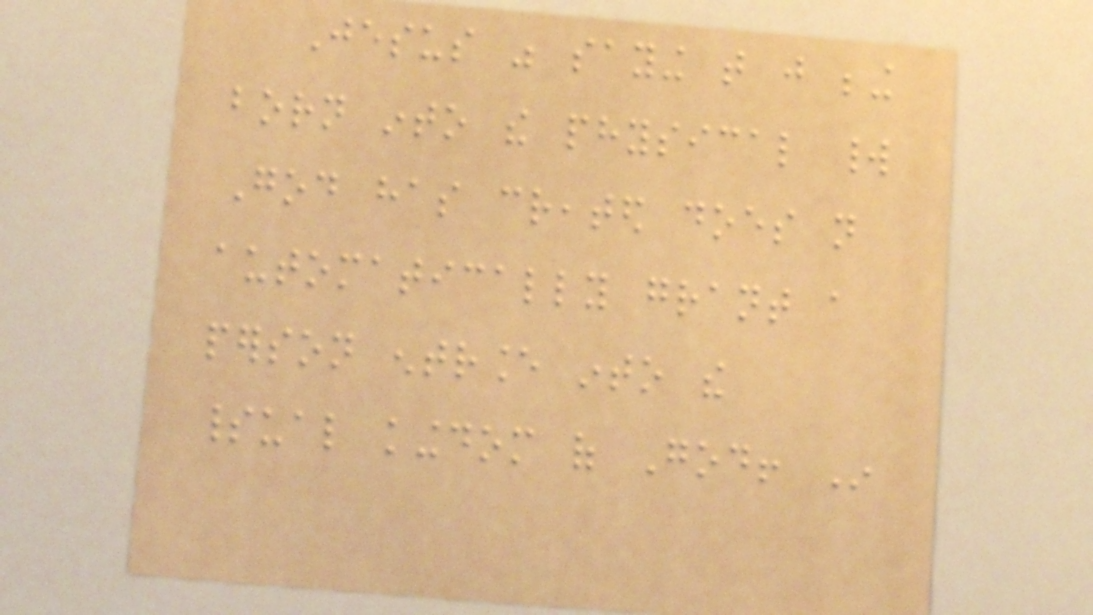Jesus was saying that just being
born into the physical world
God has created does not
automatically grant a
person entrance into the
spiritual kingdom of God! In
